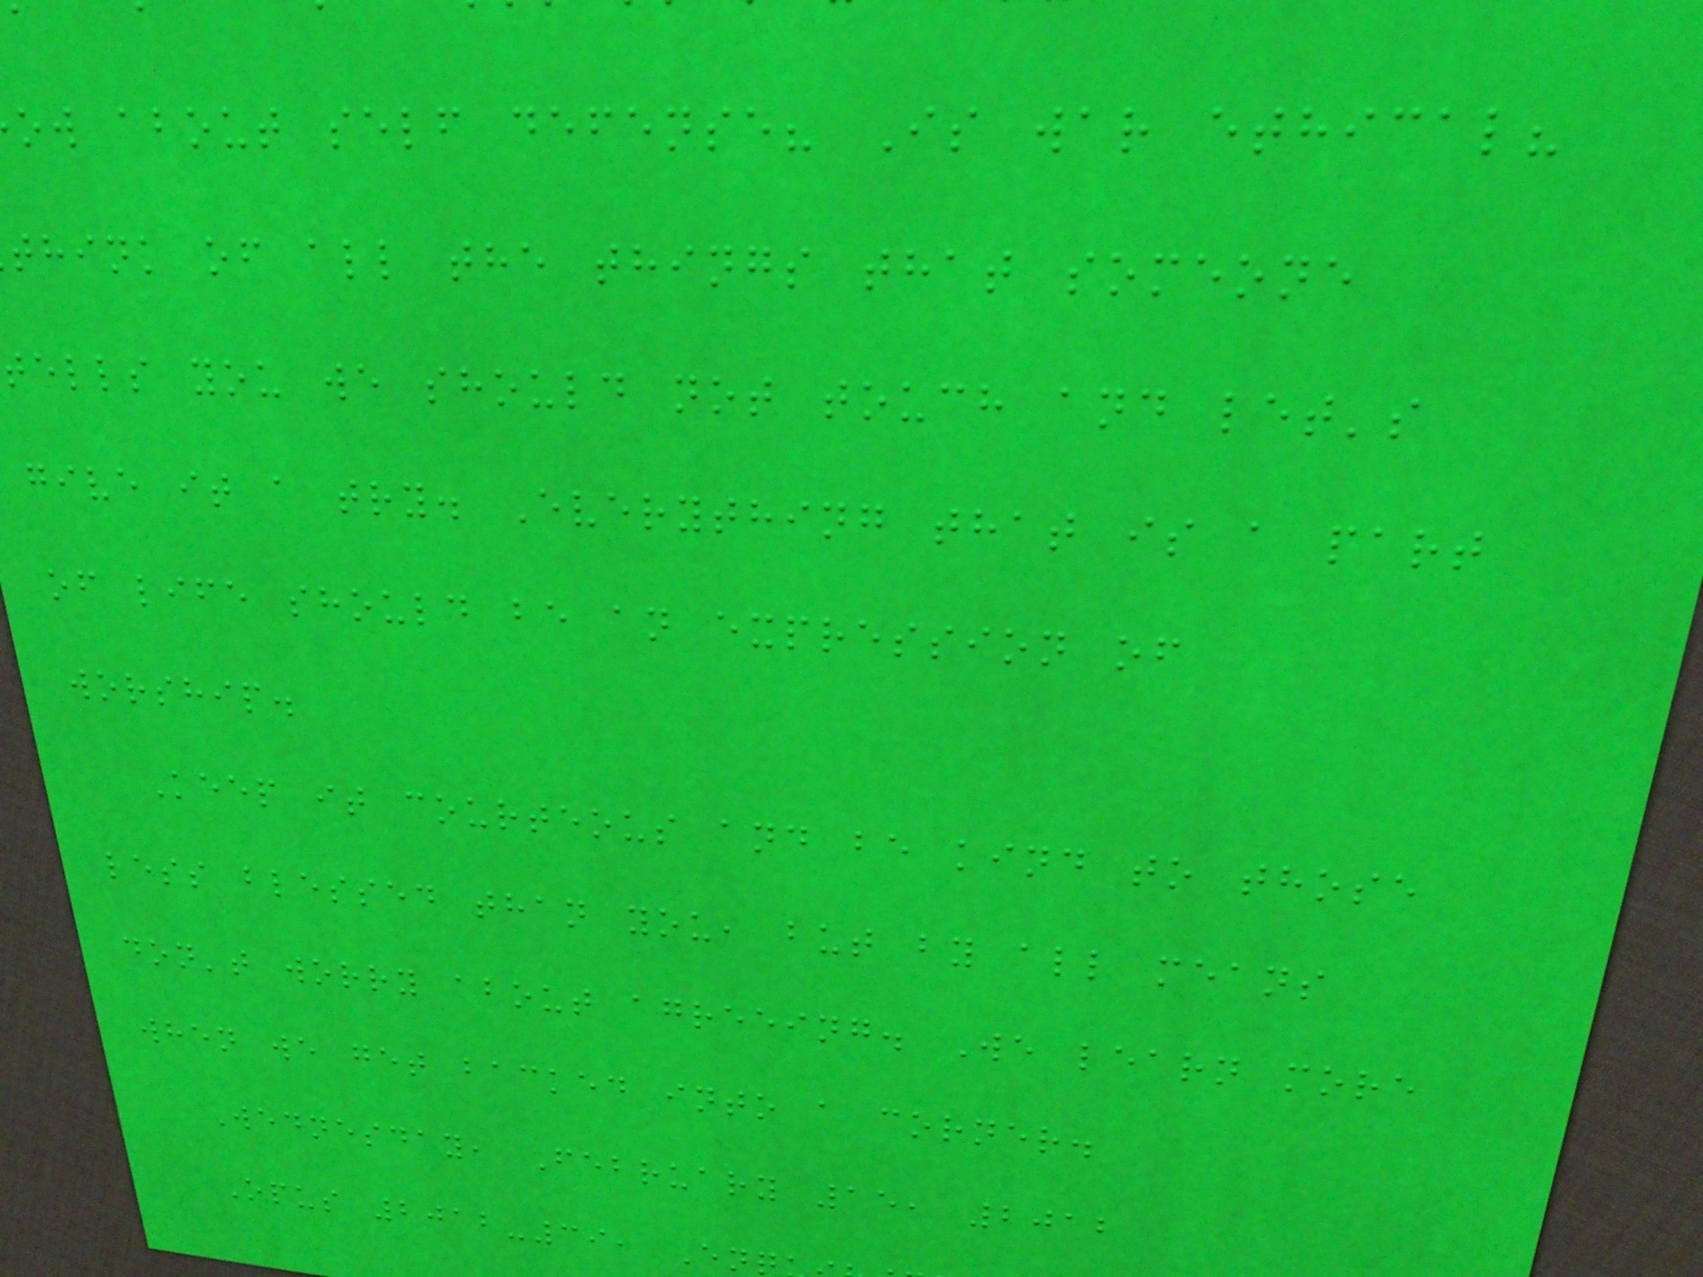ow about self defense? Is war ethical?
think of all the things that someone
tells you we should not touch and let's
give it a try. Everything that is a part
of life should be an expression of
worship.
Keep it courteous and be kind to those
less blessed than you, but by all means
don't worry about agreeing. We learn more
when we get backed into a corner.
Wednesday, February 15, 2012
Opus 2012-39, En
